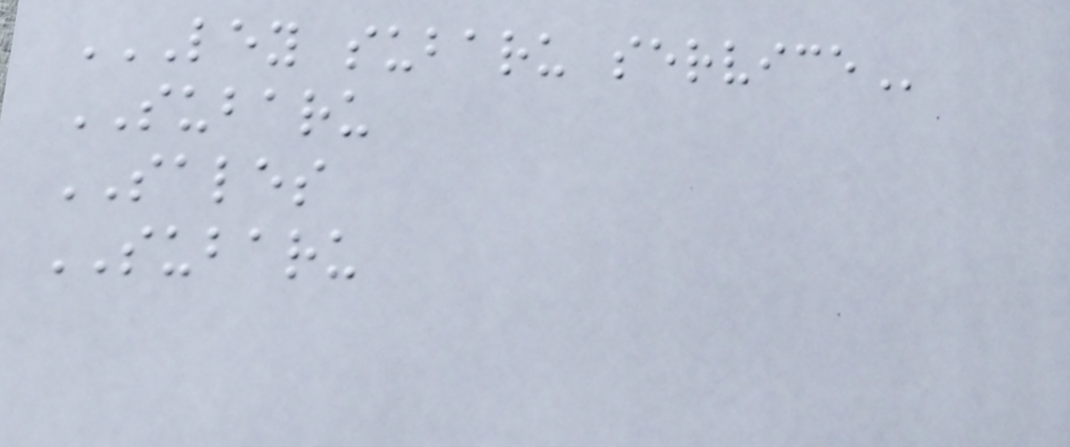LEY SUBARU SERVICE
SUBARU
SALES
SUBARU
